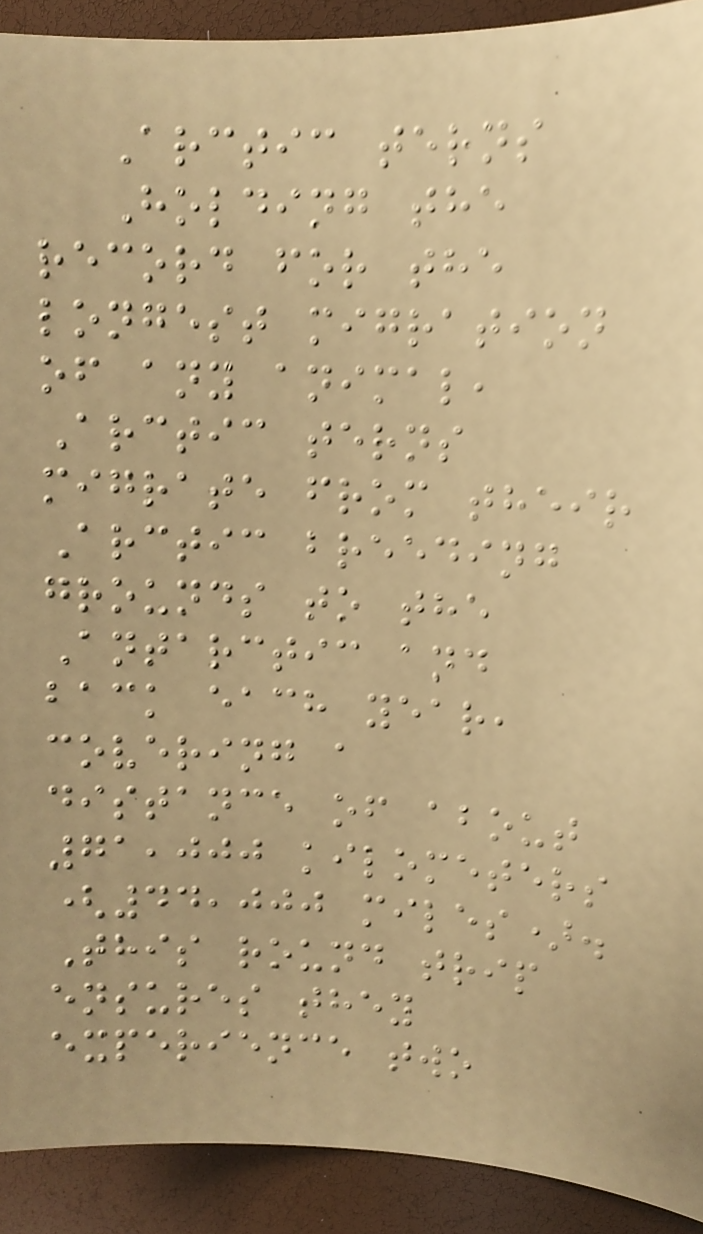Arctic terns
Holding the
record for the
longest migration
of any animal,
Arctic terns
migrate from their
Arctic breeding
grounds to the
Antarctic and
back each year,
covering a
distance of about
71,000 kilometers
(44,000 miles).
This round trip
ensures they
experience two
